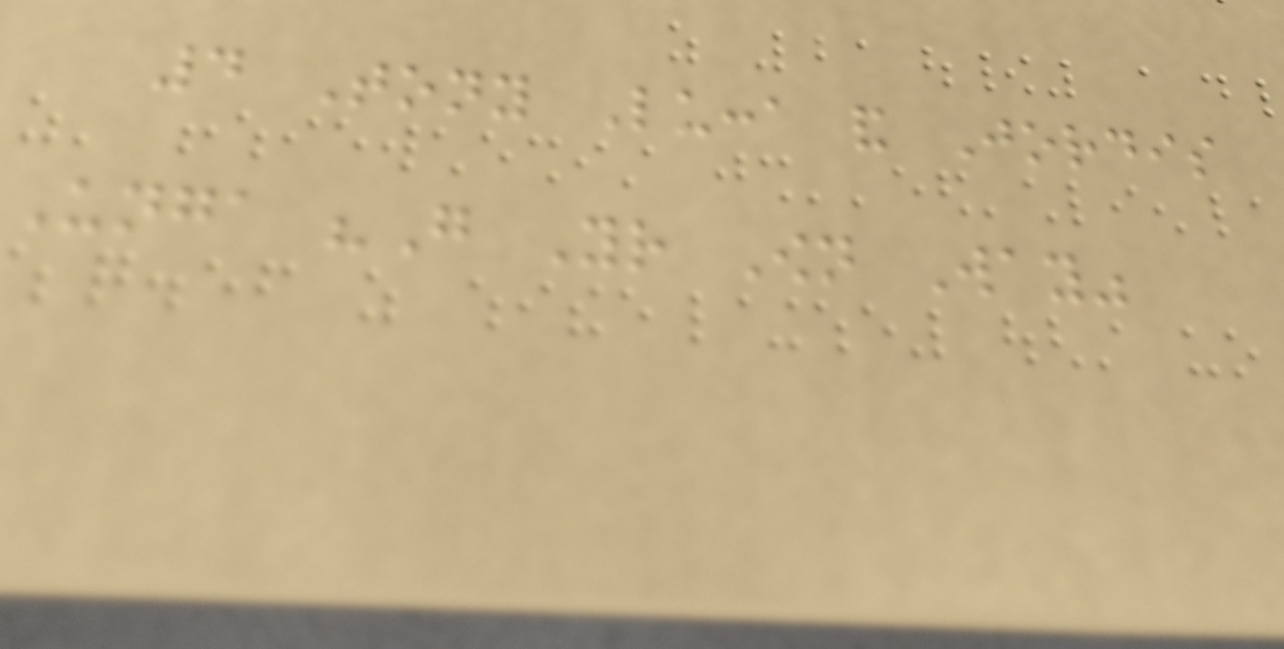4 Tony Lucca and Jordis
Unga "Go Your Own Way"
